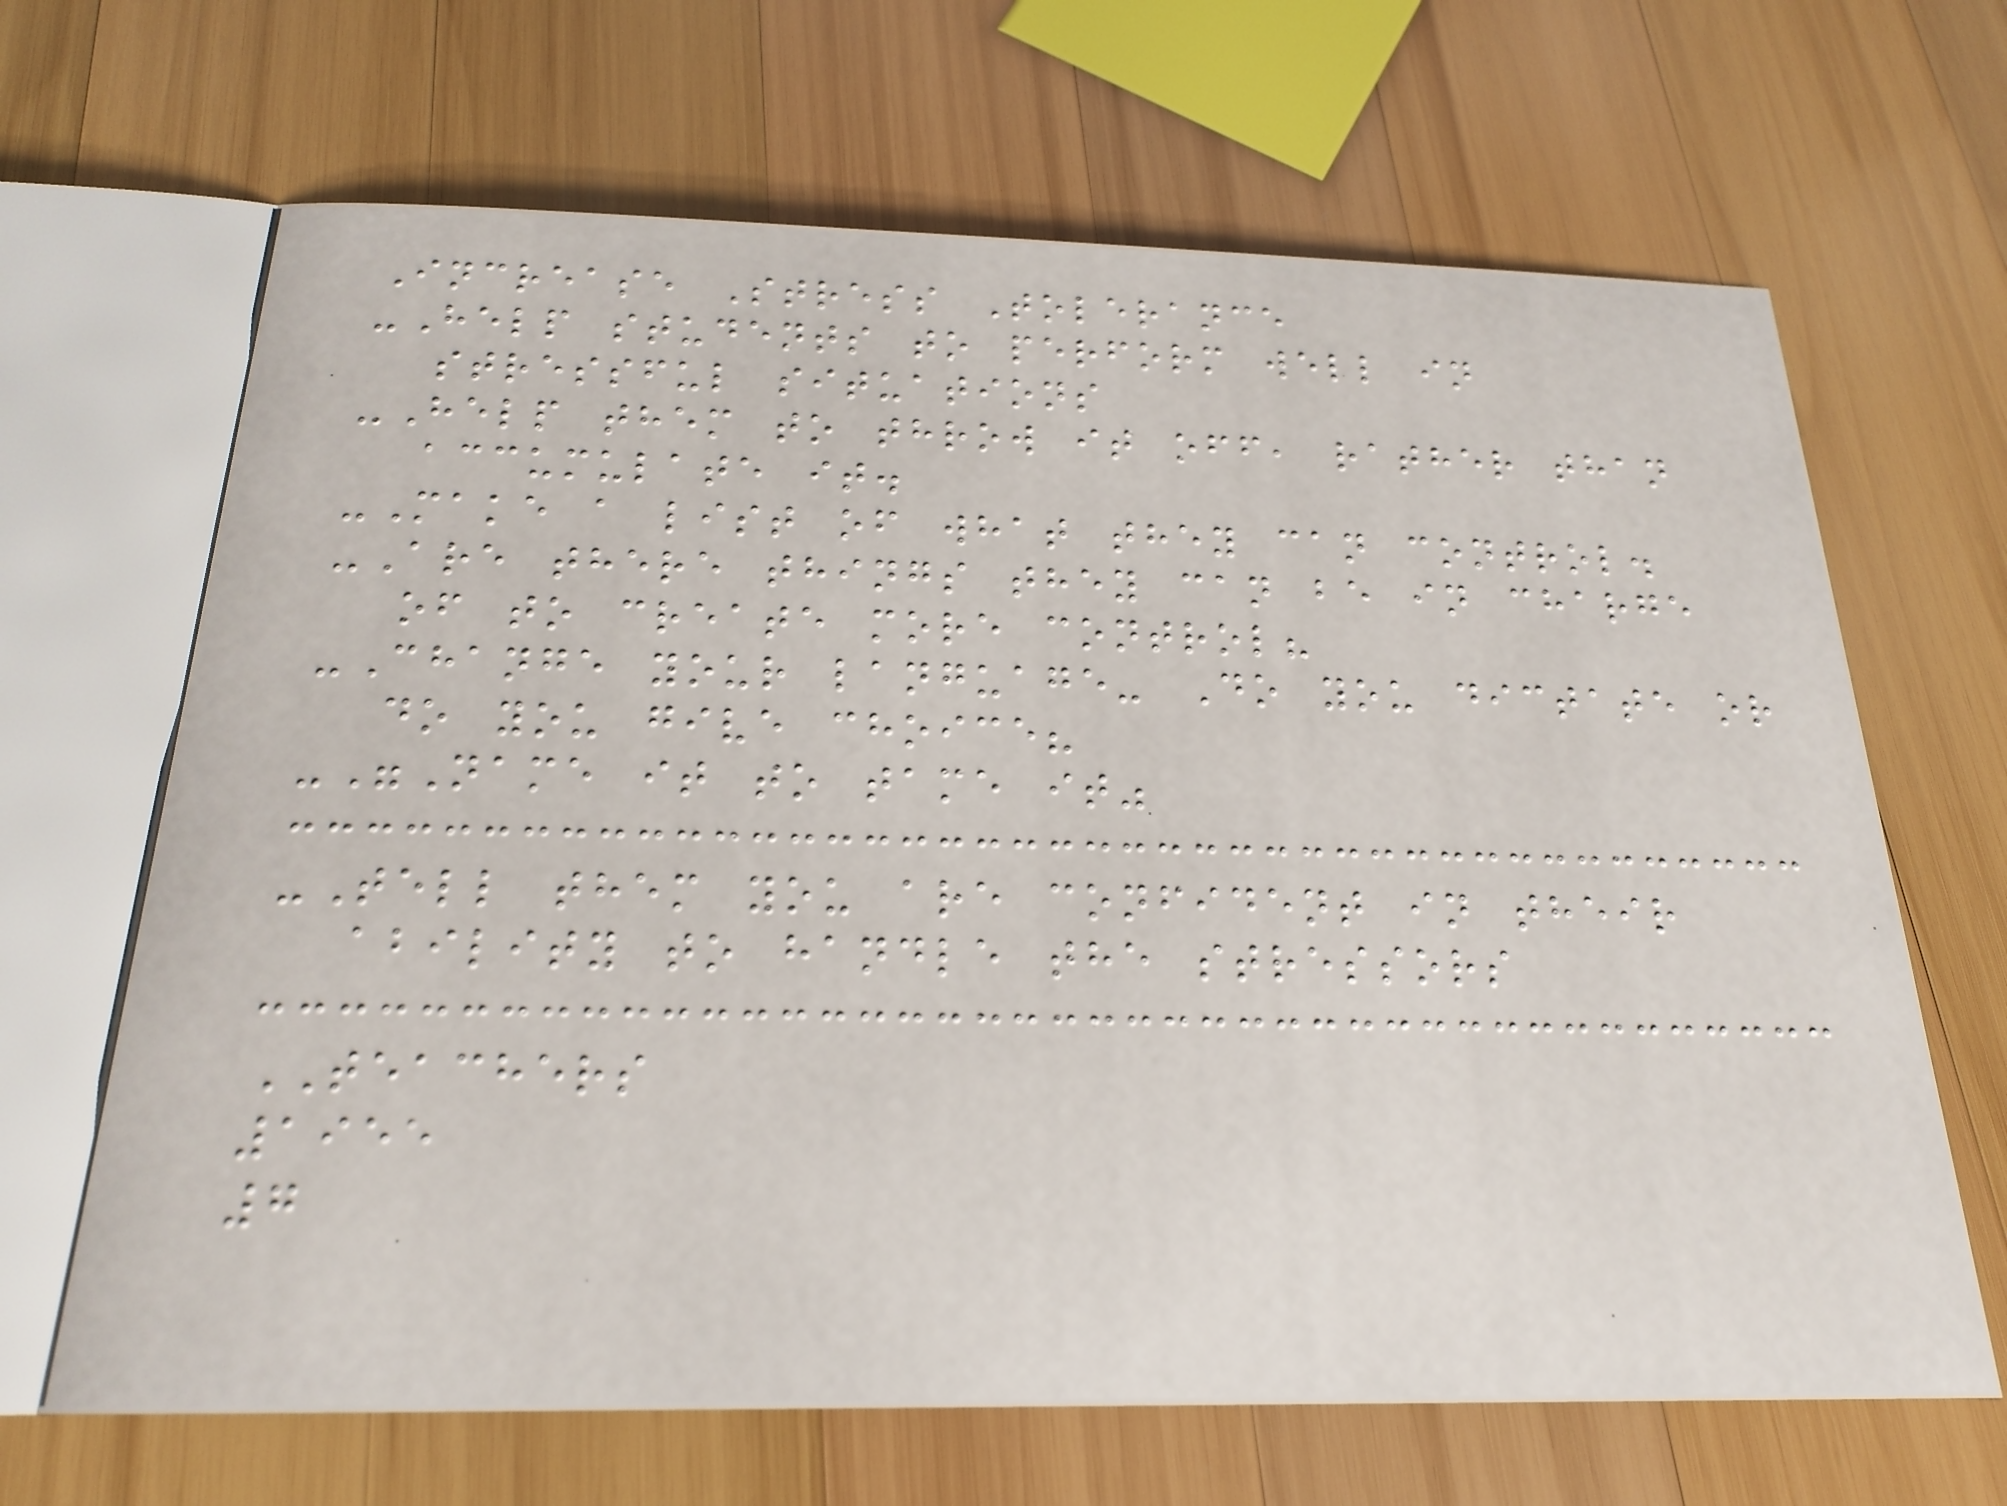Increase Stress Tolerance
-Help students to perform well in
stressful situations
-Help them to throw it off, rather than
accumulate it.
-Make a list of what they can control.
-Are there things they can be in charge
of to create more control?
-Change your language- Do you dictate or
do you give choice?
-"Name it to tame it"
-Tell them you are confident in their
ability to handle the stressors
TEACHERS
1955
7
